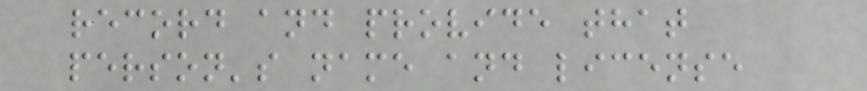record and provide that
person's name and license
